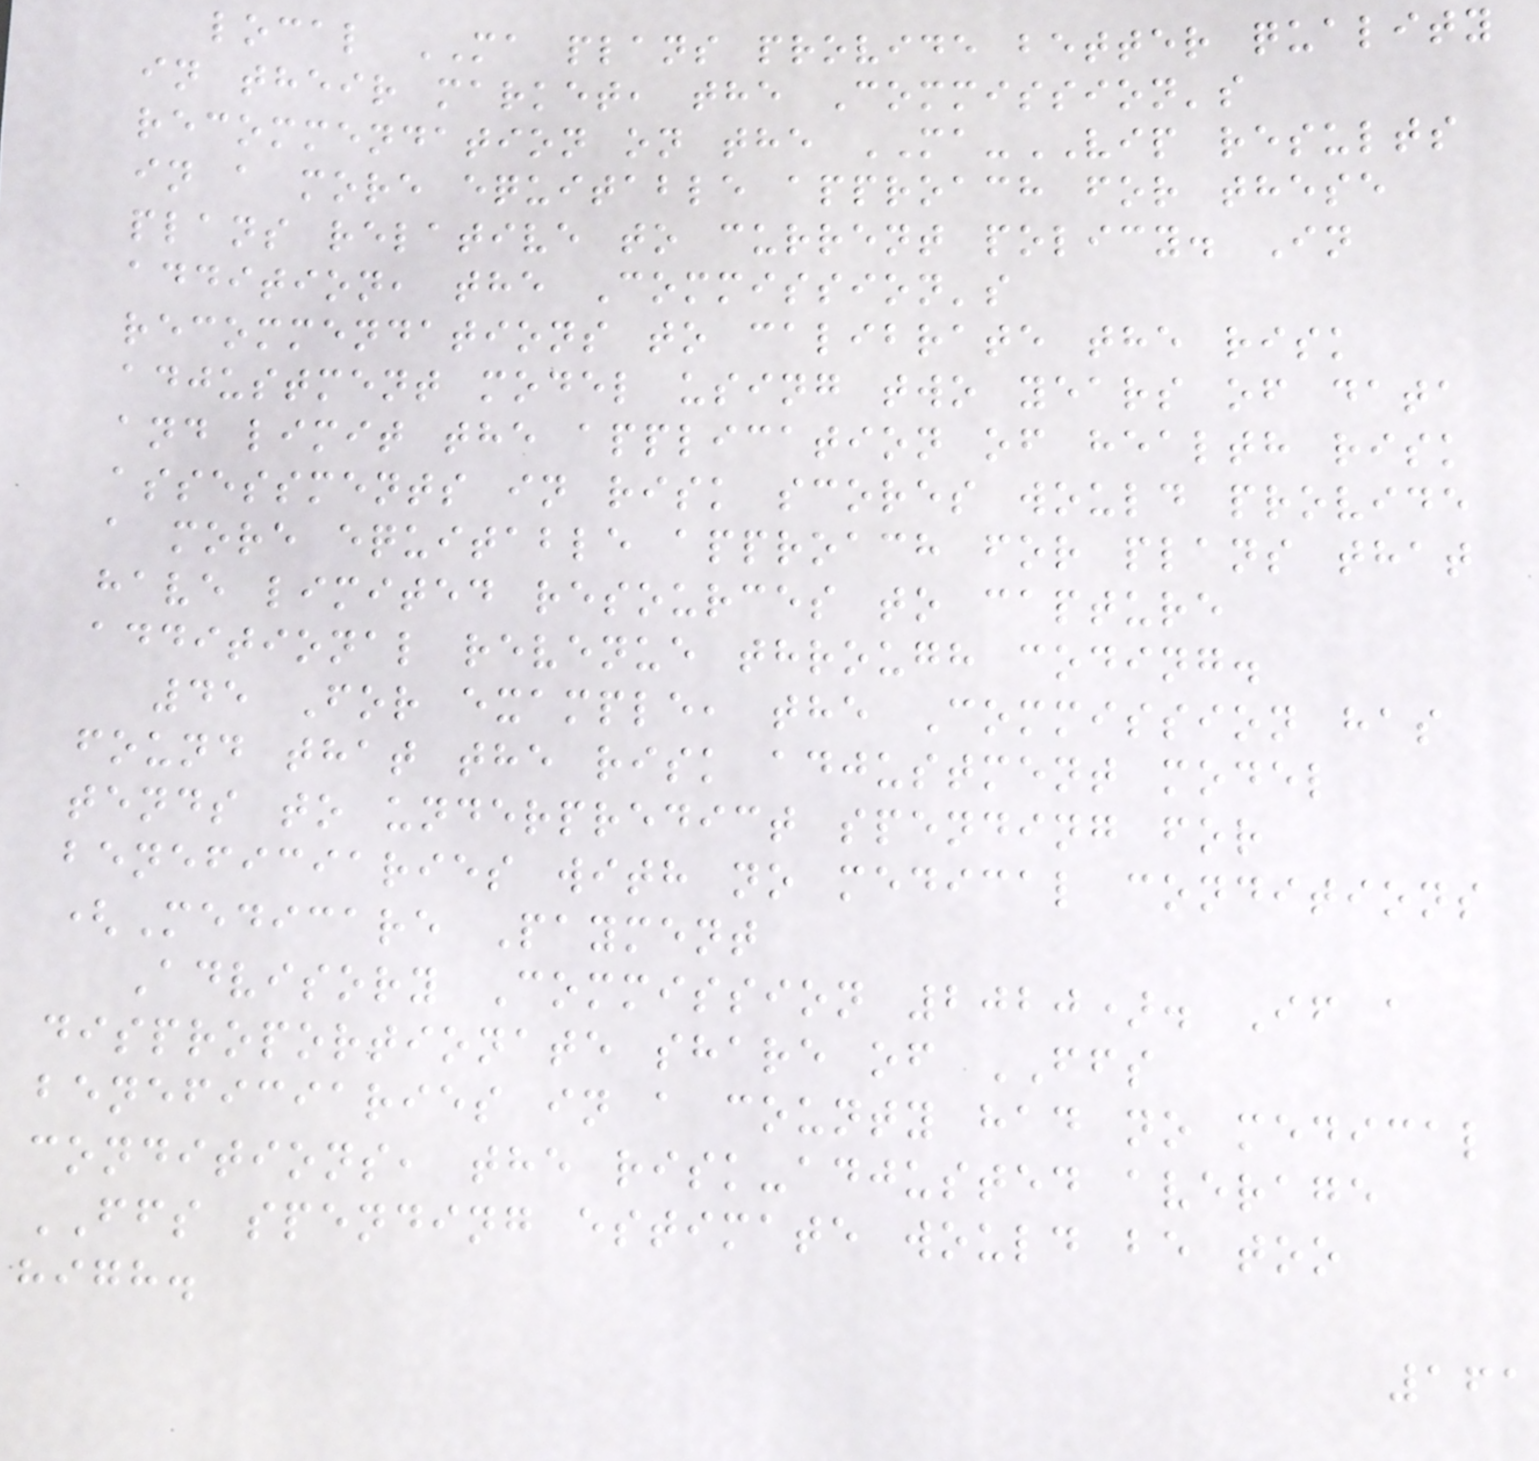local MA plans provide better quality
in their market, the Commission's
recommendation on the MA-VIP results
in a more equitable approach for these
plans relative to current policy. In
addition, the Commission's
recommendations to calibrate the risk
adjustment model using two years of data
and limit the application of health risk
assessments in risk scores would provide
a more equitable approach for plans that
have limited resources to capture
additional revenue through coding.
45 For example, the Commission has
found that the risk adjustment model
tends to underpredict spending for
beneficiaries with no medical conditions
(Medicare Payment
Advisory Commission 2020). If a
disproportionate share of FFS
beneficiaries in a county had no medical
conditions, the risk-adjusted average
FFS spending estimate would be too
high.
161
